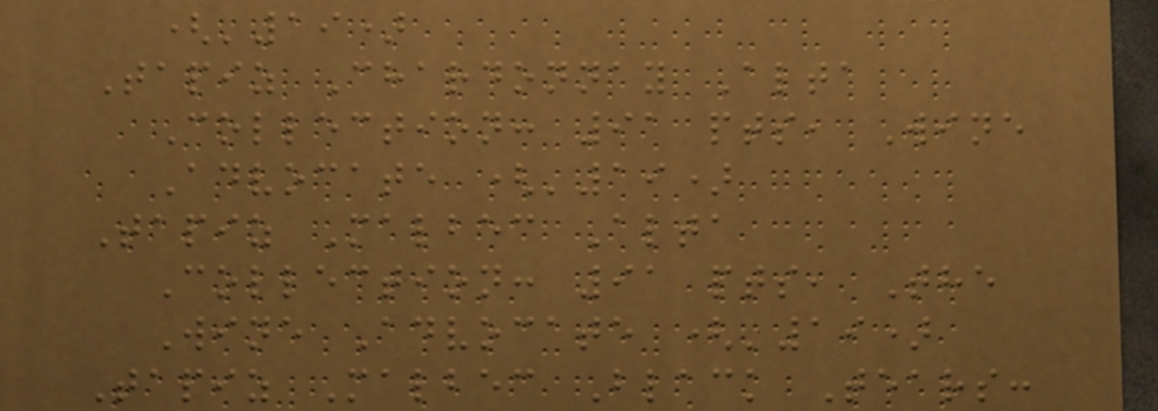('19)
Tapiz Chardonnay Alta
Collection: 91 pts, Wine
Advocate ('19)
Tapiz Malbec Alta
Collection: 91 pts, The
Wine Advocate ('19)
Tapiz Malbec Black Tears:
